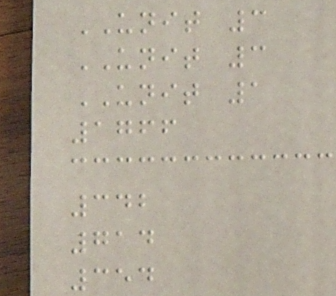UNIT 3
UNIT 3
UNIT 1
1766
342
714
354
